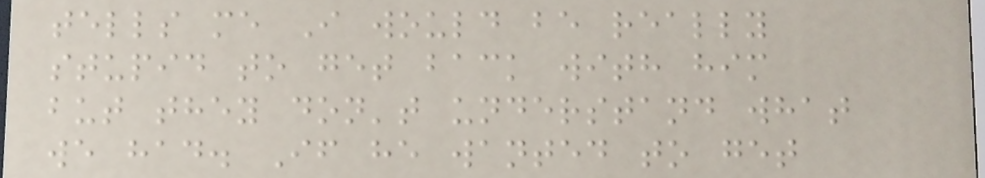tells me I would be really
stupid to get back with him
but they don't understand what
we had. If he wanted to get
